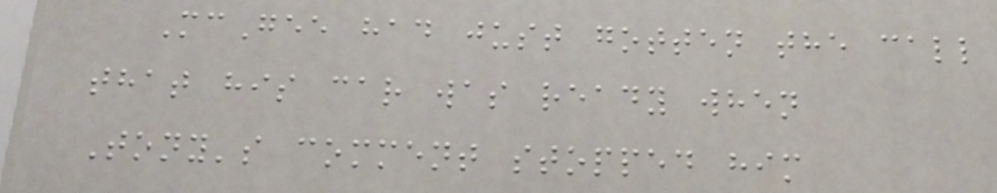McGee had just gotten the call
that his car was ready when
Tony's comment stopped him
